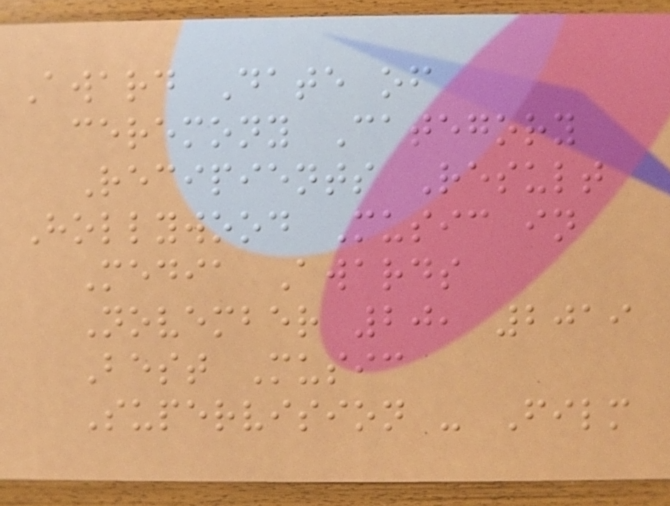Award Date of
ceremony Category
Recipients Result
Hollywood Music in
Media Awards
November 20, 2019
Best Music
Supervision - Film
